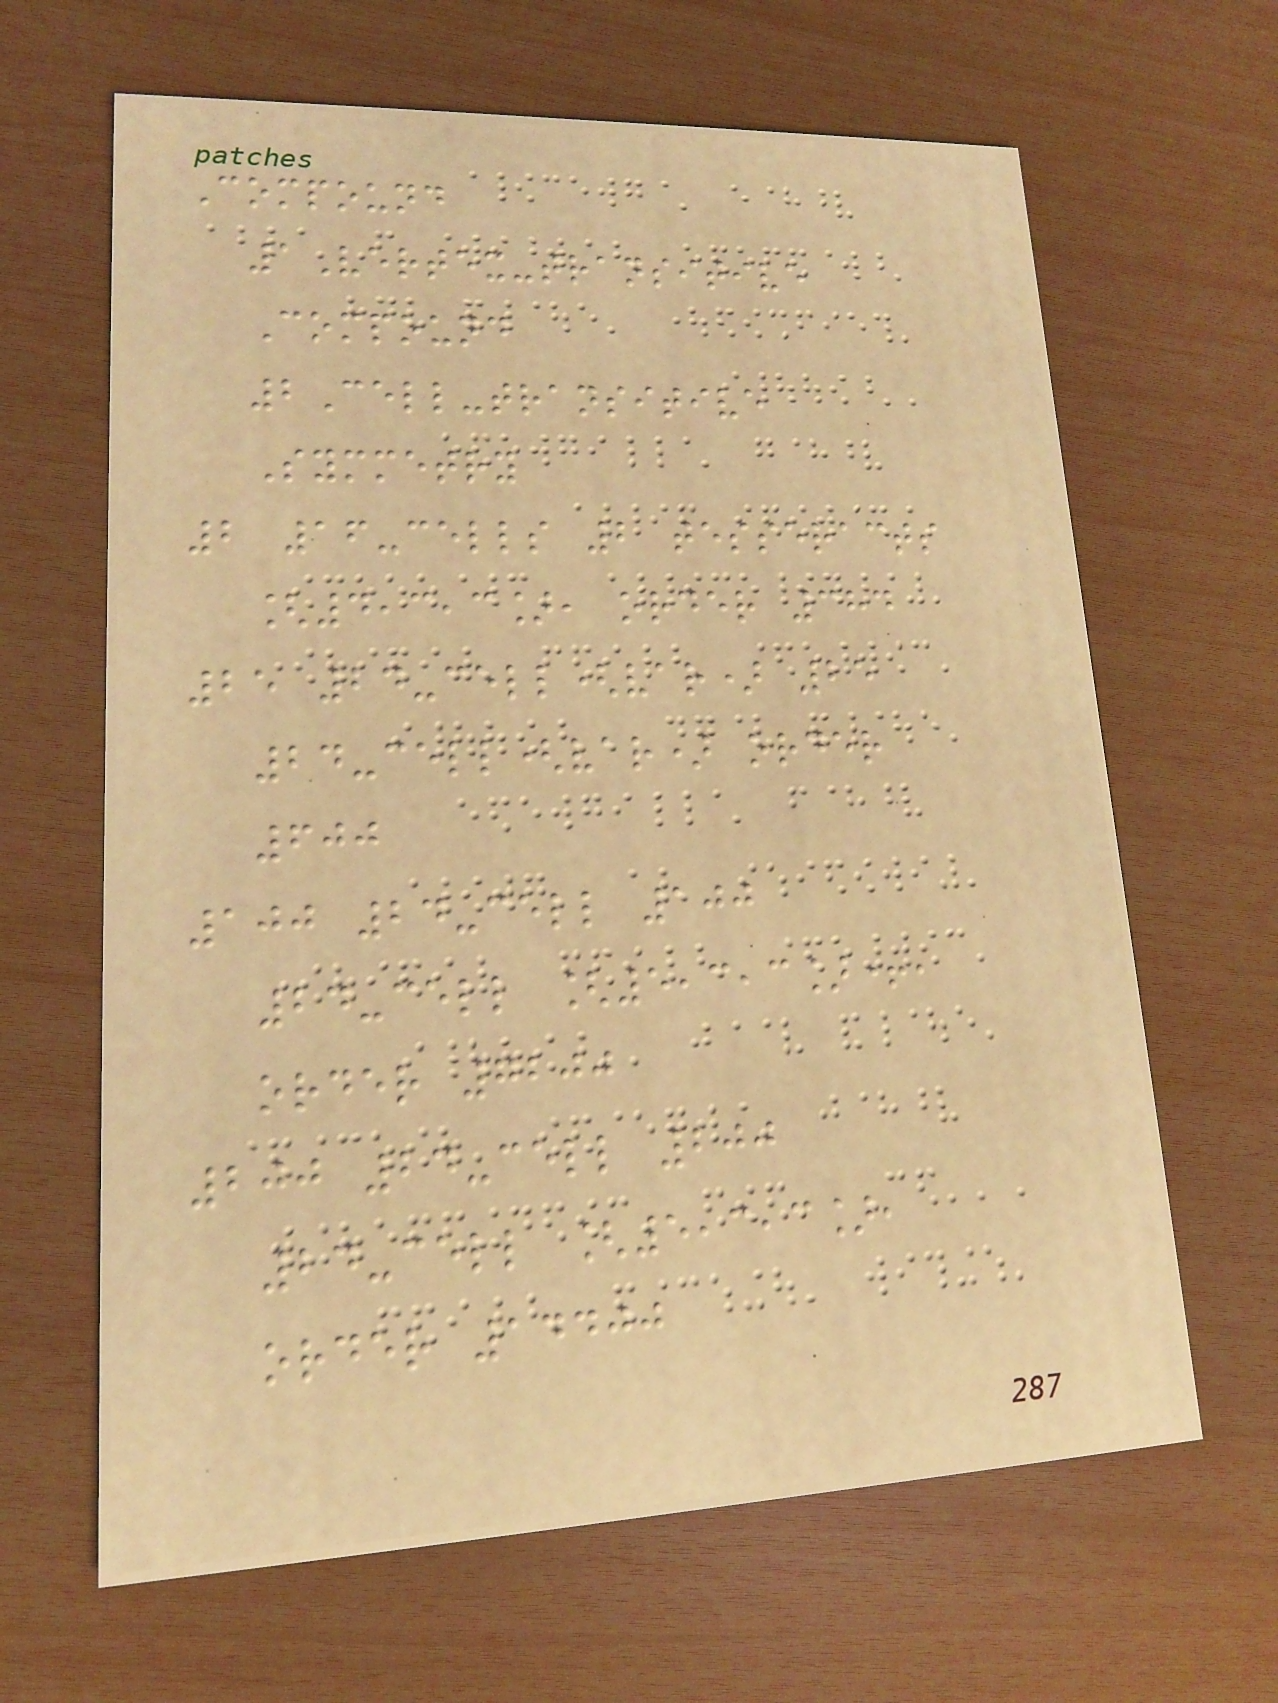Compound
1Vertex-transitive
Compound
2Cell-transitive
Symmetry
2 16-cells 2 tesseracts
[4,3,3], order 384
25 24-cell(var) 25
24-cell(var) order
600
100 24-cell 100
24-cell [5,3,3]+,
order 7200
200 24-cell 200
24-cell [5,3,3],
order 14400
